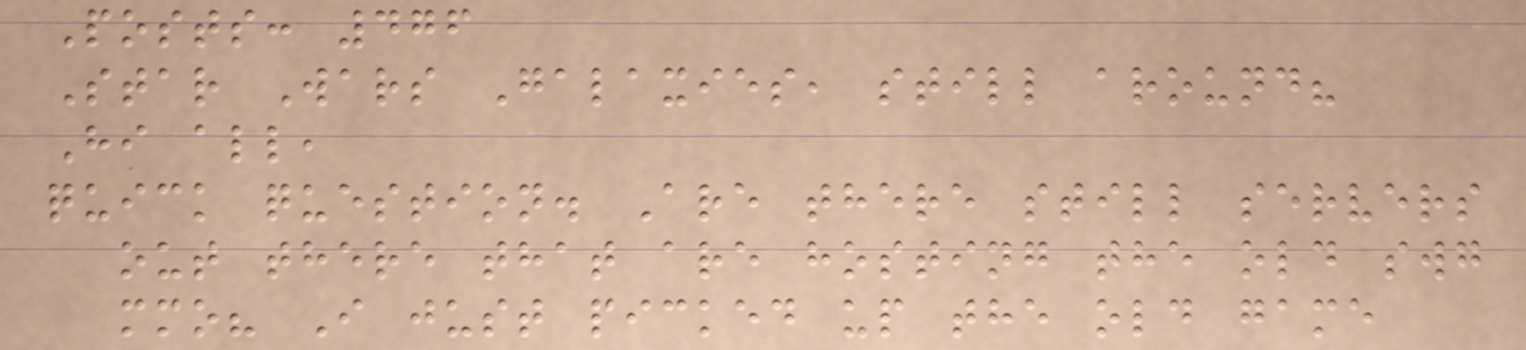Posts: 476
Star Wars Galaxies, still around?
Hi all,
quick question. Are there still servers
out there that are hosting the old swg
mmo? I just picked up the old game
